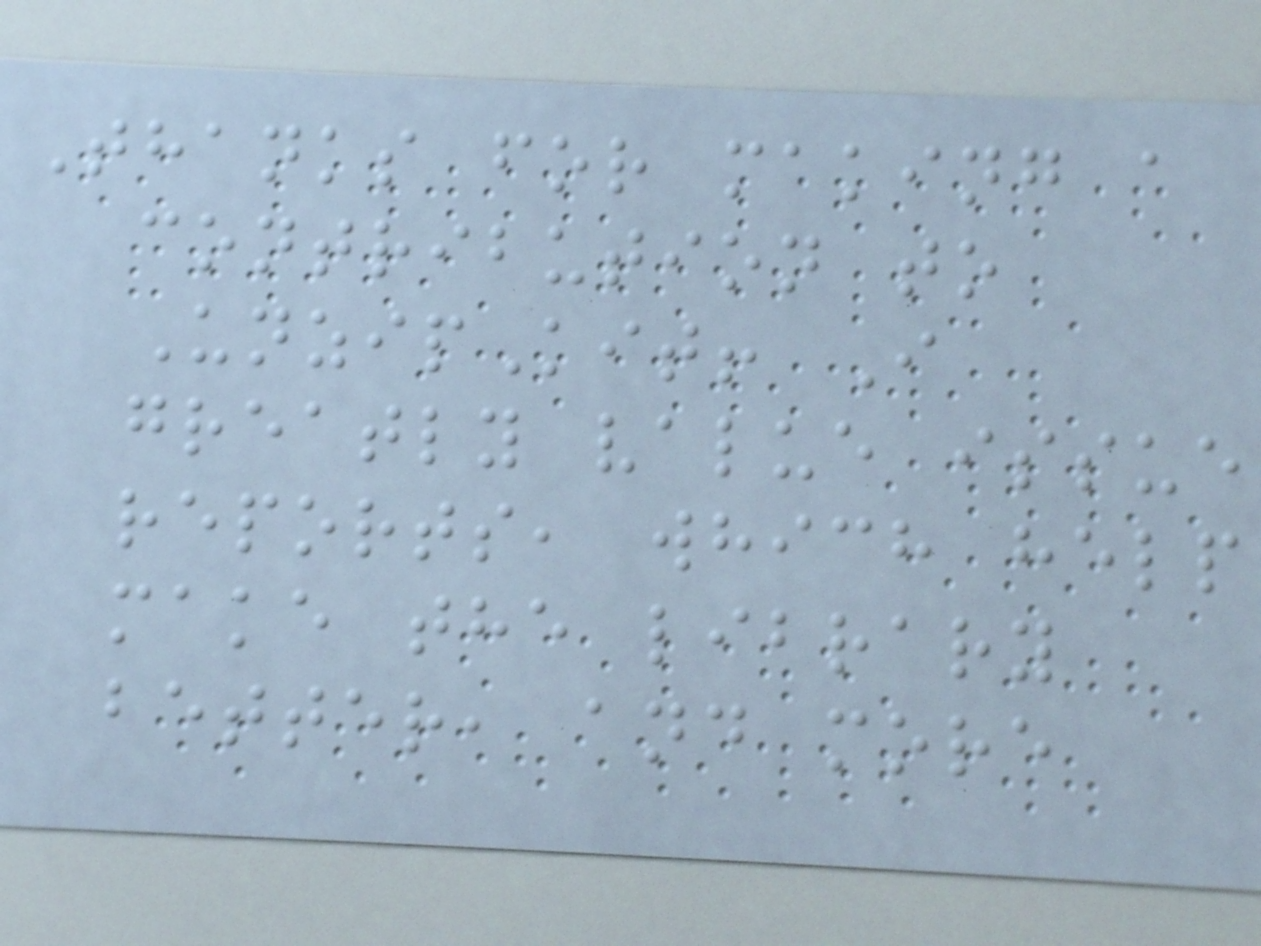Thanks for making a
contribution to
UnzipKit! I
greatly value issue
reports, which help
make the library
better, and more
